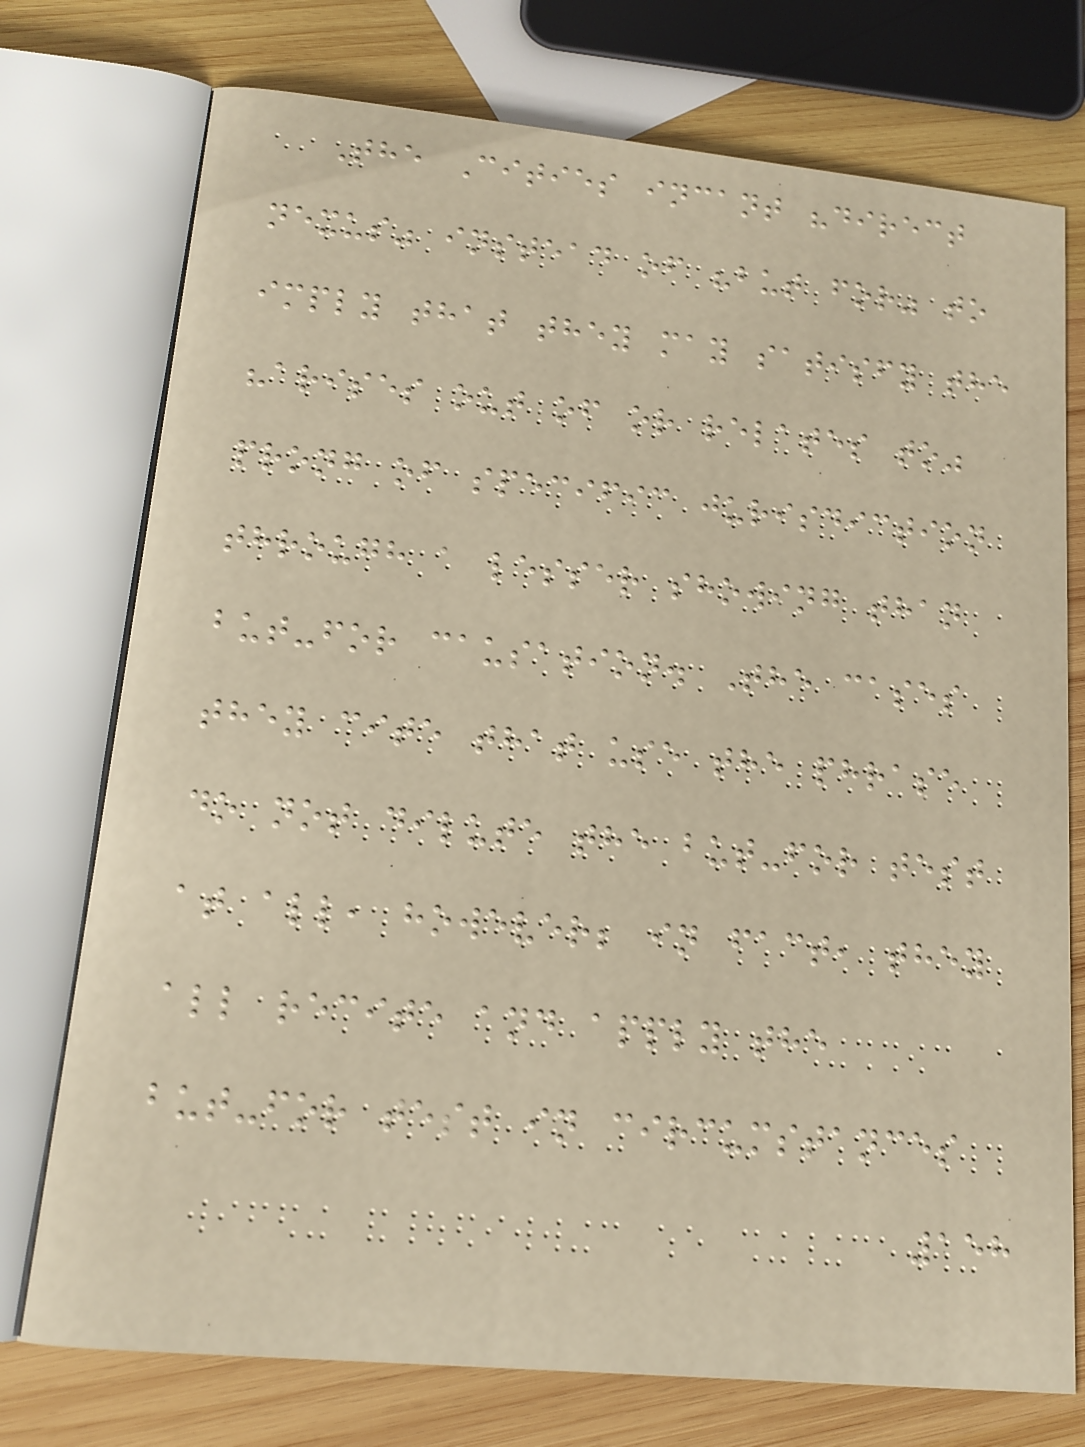The Cities incant "direct
nexus" instead of "but for" to
imply that they may satisfy the
"arises out of or relates to"
prong of specific jurisdiction
through a lesser showing than
but-for causation. The cases
they cite that use the phrase
do not dilute the but-for test
at all, however; in fact, they
all recite and apply the
but-for test in circumstances
158
